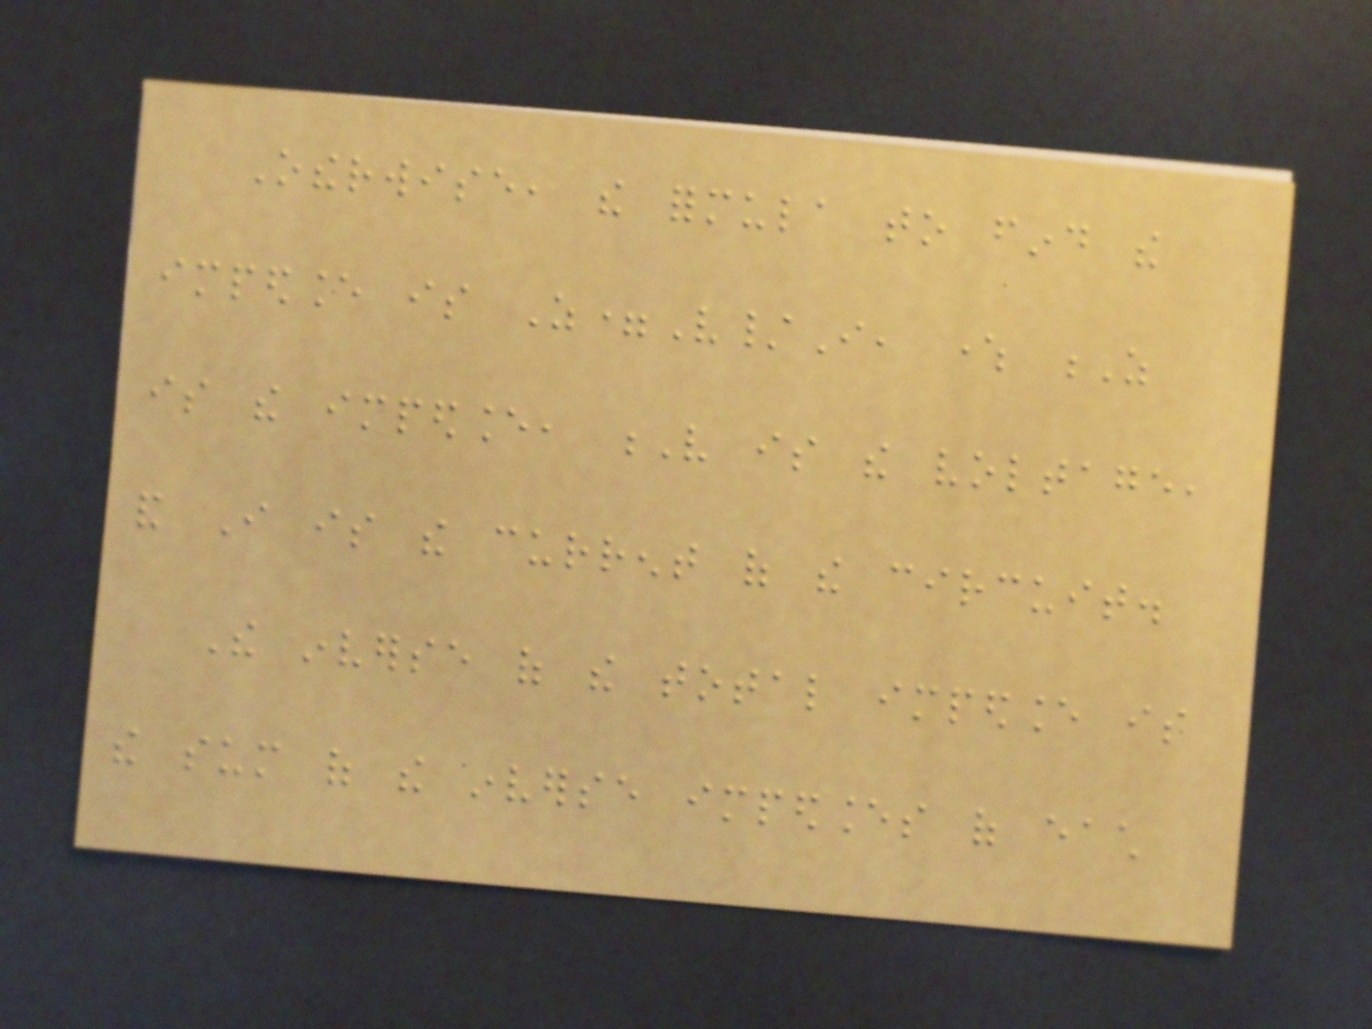Otherwise, the formula to find the
impedance is Z=V/I, where Z
is the impedance, V is the voltage,
and I is the current of the circuit.
The inverse of the total impedance is
the sum of the inverse impedances of each
